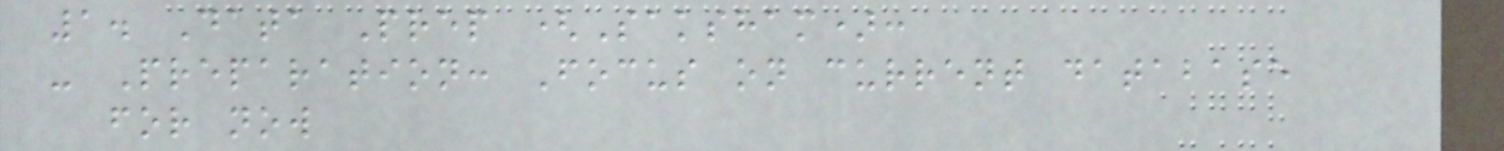1. Data Prep (Saksham):
- Preparation: Focus on current database
for now
